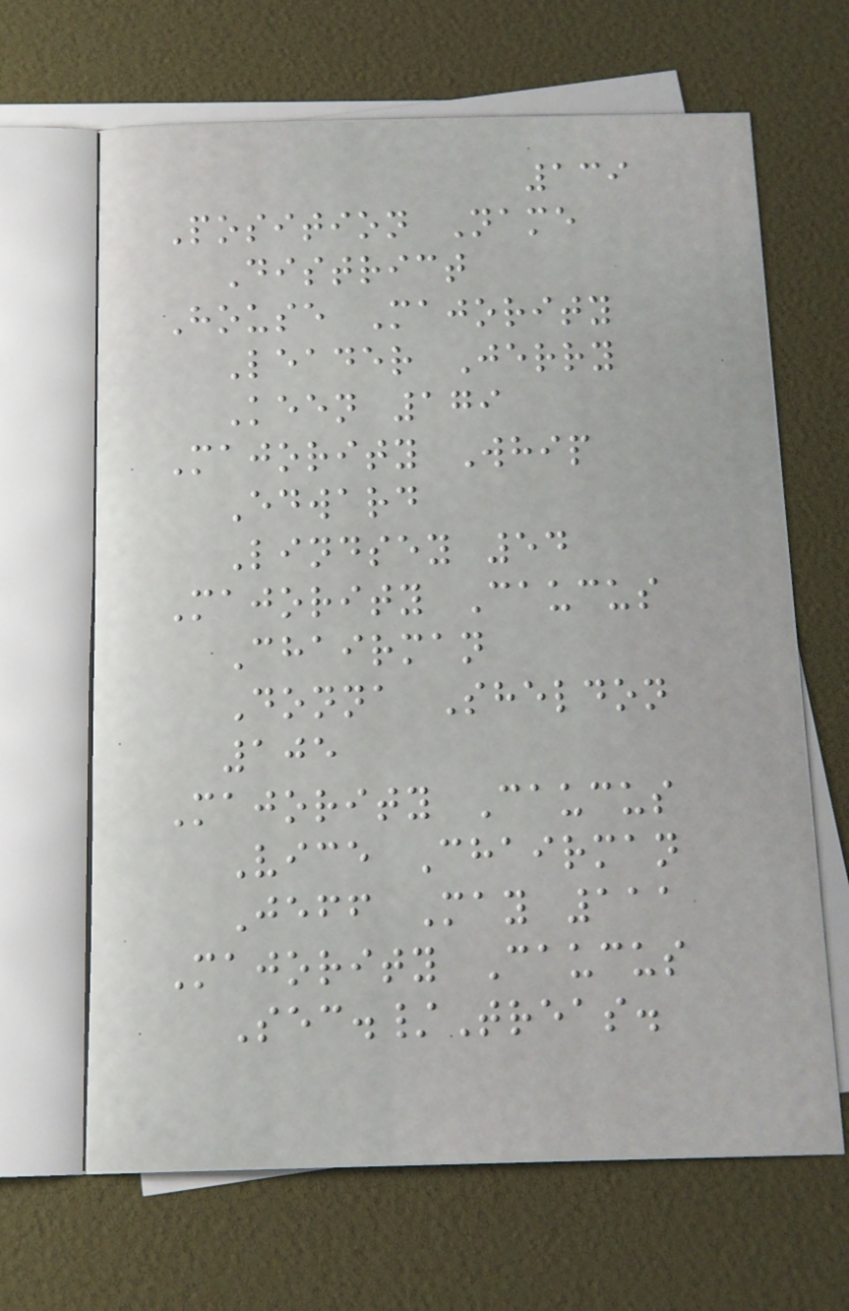139
Position Name
District
House Majority
Leader Jerry
Keen 179
Majority Whip
Edward
Lindsey 54
Majority Caucus
Chairman
Donna Sheldon
105
Majority Caucus
Vice Chairman
Jeff May 111
Majority Caucus
Sec./Treas.
